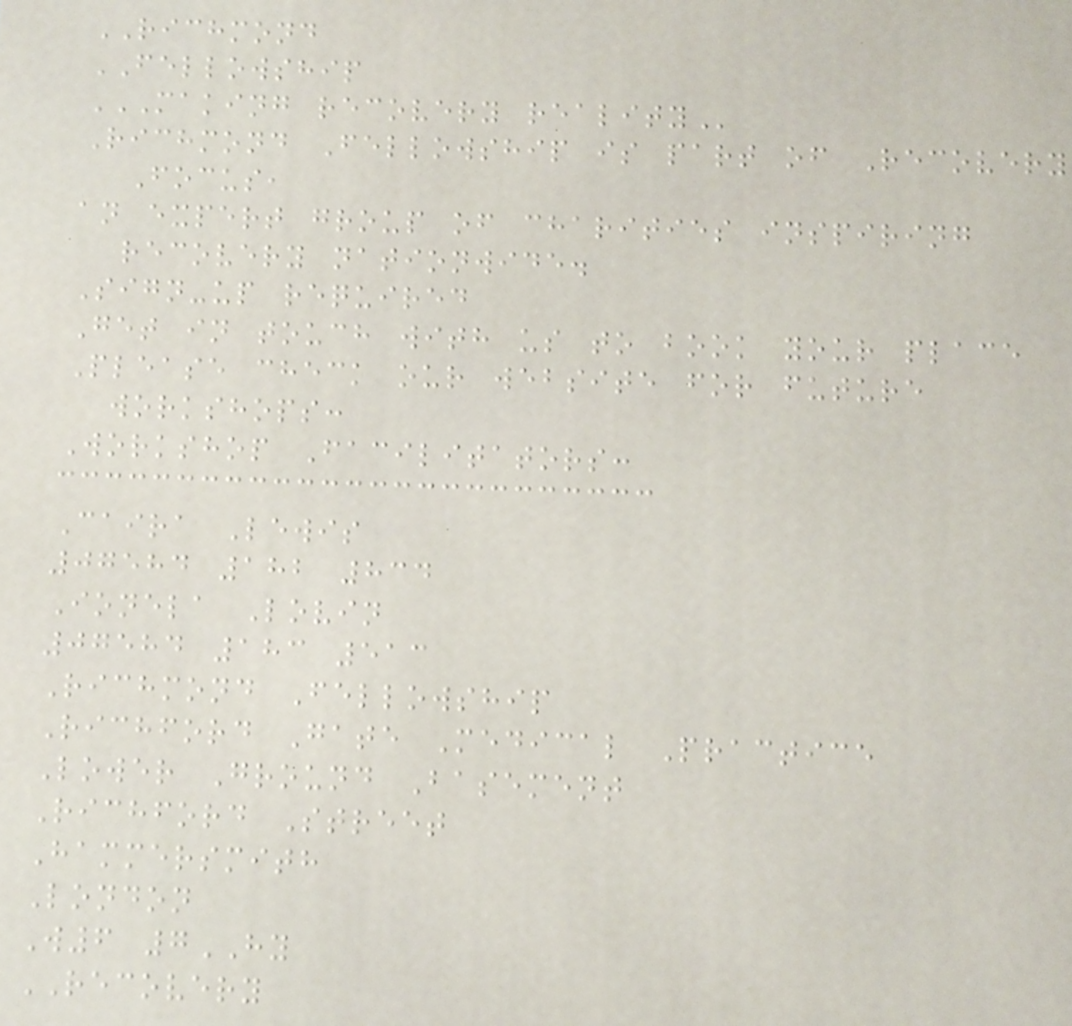RICHMOND
FELLOWSHIP
MAKING RECOVERY REALITY
Richmond Fellowship is part of Recovery
Focus,
an expert group of charities inspiring
recovery nationwide.
Sign-up required
Get in touch with us to book your place
Please check our website for future
workshops:
Workshop Facilitators:
Caira Lewis
07584 182 834
Ionela Lovin
07584 183 513
Richmond Fellowship
Richford Gate Medical Practice
Lower Ground Basement
Richford Street
Hammersmith
London
W6 7HY
RECOVERY
